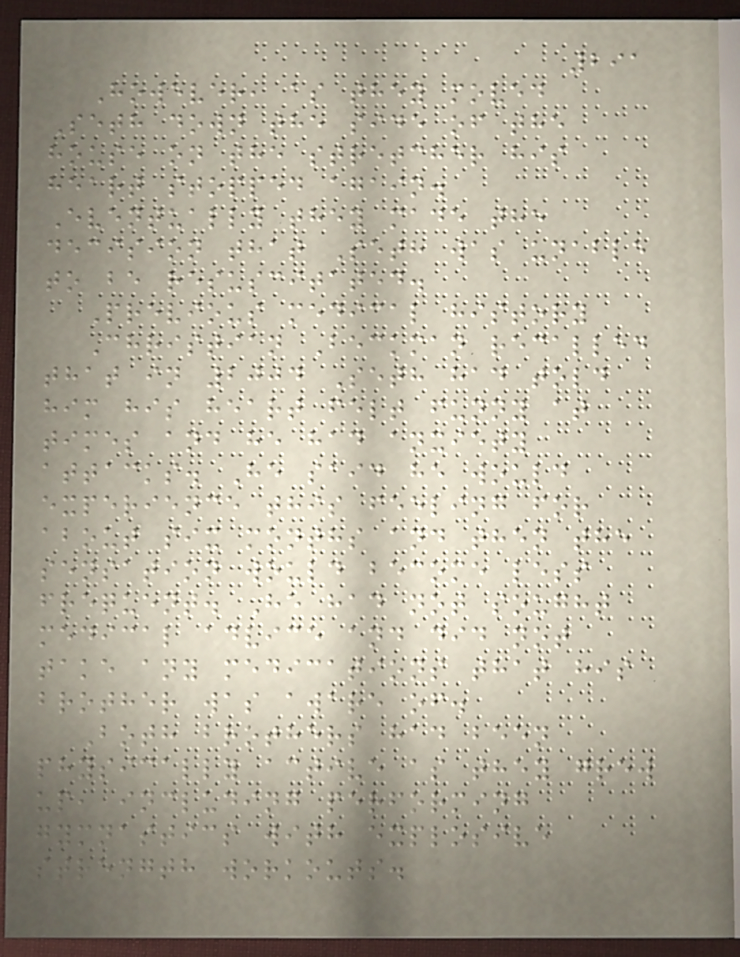291
However, as they moved
Seth down the side of the
house on the stretcher his
heart stopped again.
Eventually they made the
decision that Seth was unable
to be resuscitated.
Previous medical history
Christian Beckman recalled
that in 2004 Seth had told
him his heart felt funny at
times and he had anxiety
attacks. He said he would
experience this feeling for
about six months and then the
sensation would become less
frequent. He had not sought
medical advice and did not
take any medications that his
brother was aware of.
Both brothers had been
physically active as they grew
up, including performing
gymnastics with explosive
strength workouts.
